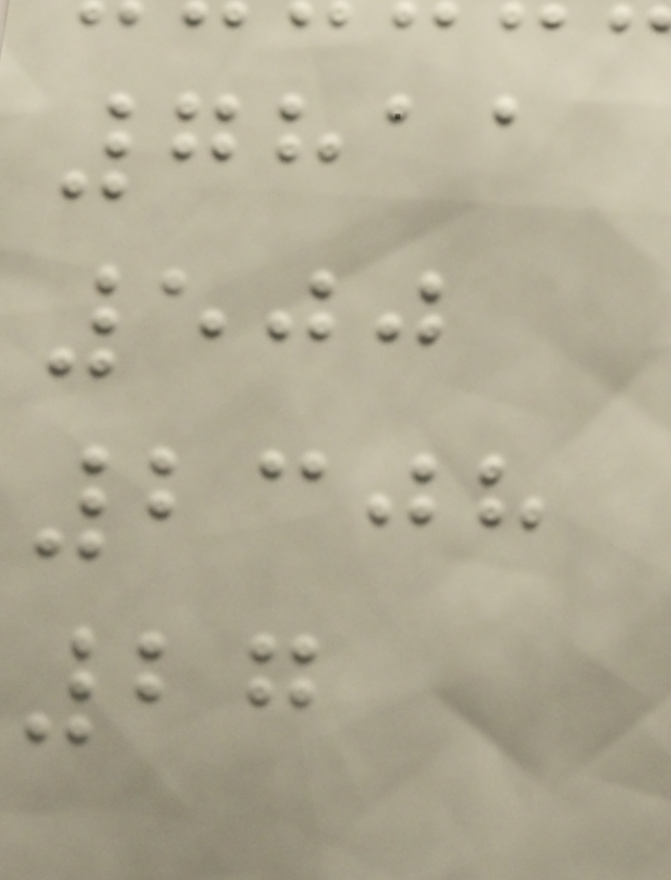7811
500
2308
27
